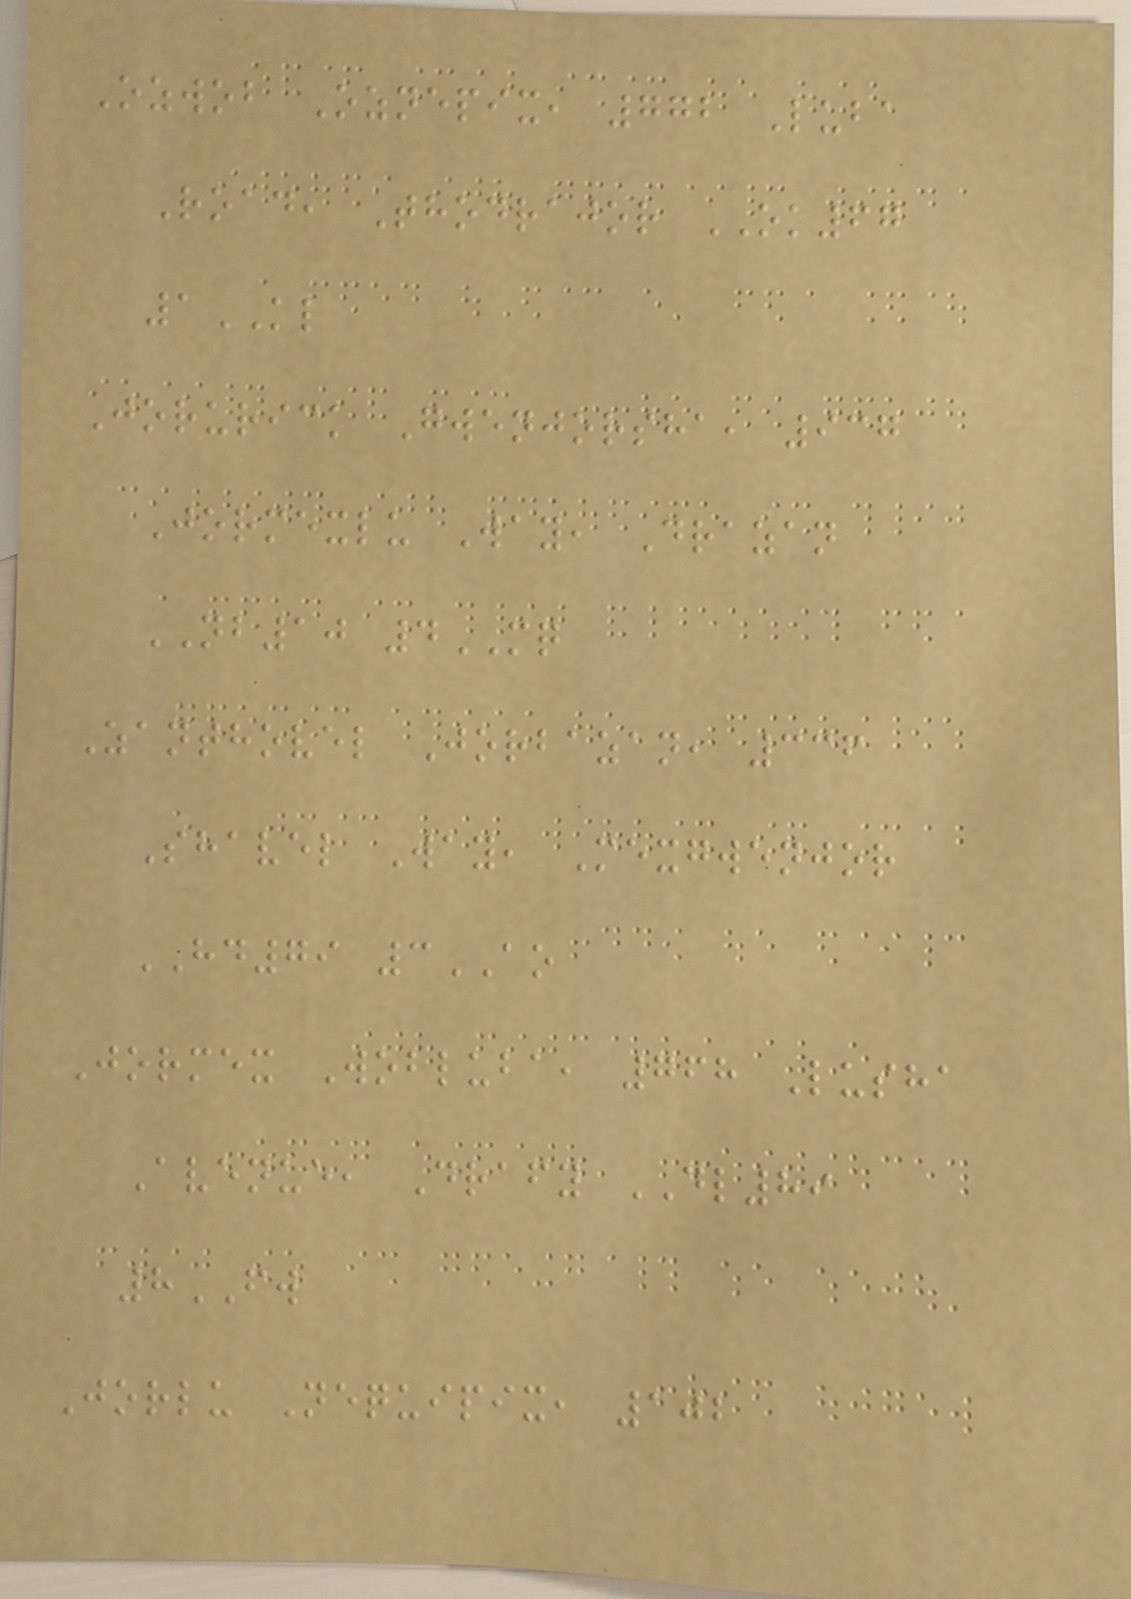Ozwob Oznepix, 772 Luba
Road, Thodrajor OK67
1KL
Jorurick Gwenjorsha, 937
Jormexlu Way, Drazan
NB10 4MQ
Zanthovel Jorbazan, 336
Shavel Way, Mexgwenjor
HD79 3AO
Jormex Wobluba, 768 Lusha
Avenue, Drafy DL89
8FW
Jorlu Nequipix, 102
